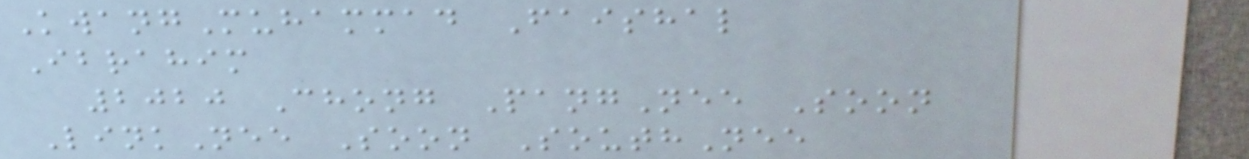KwangMuhammad Faishal
Ibrahim
2020 Chong PangNee Soon
LinkNee Soon SouthNee
